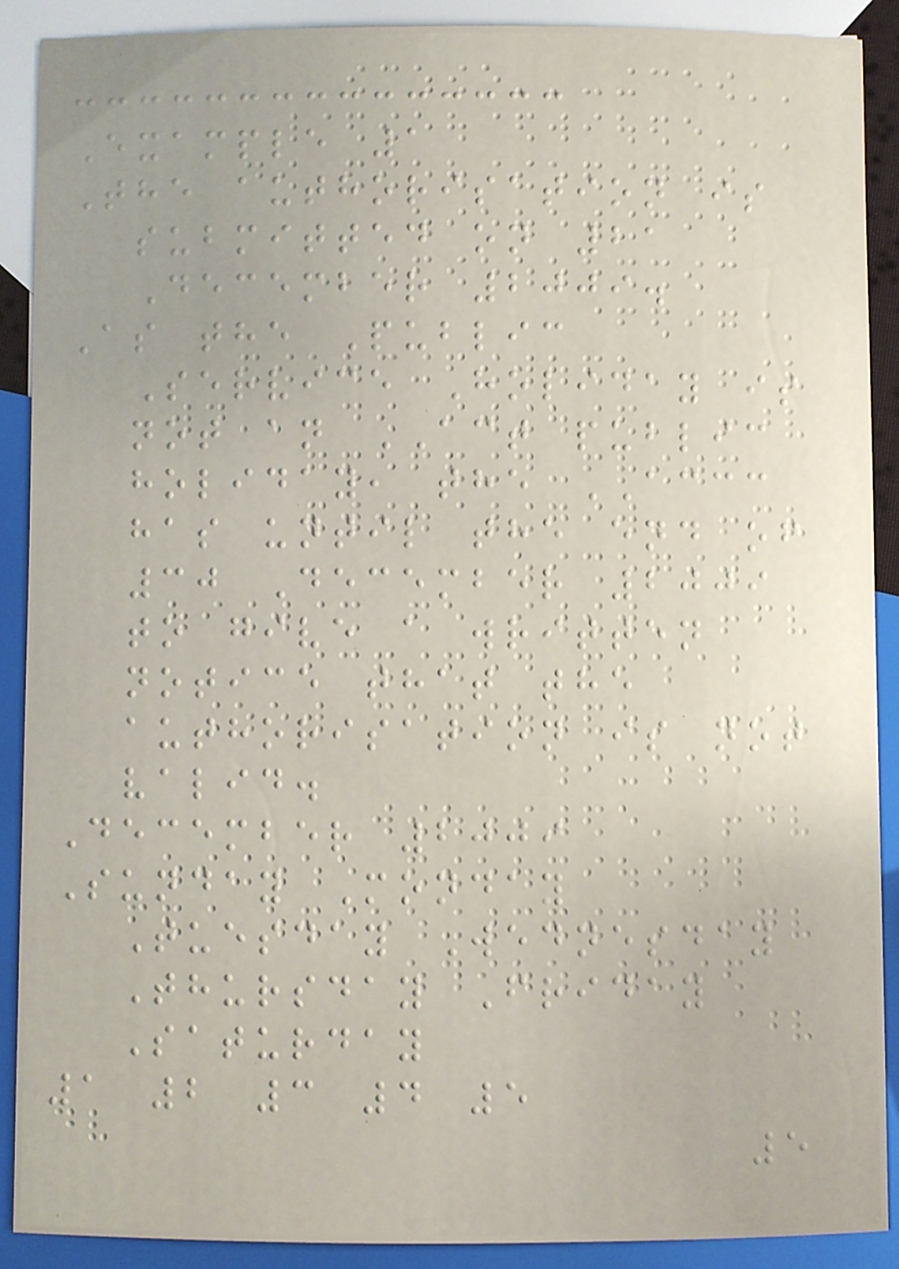Example 1
The authorisation is
submitted on 21
December 2009.
As the Public
Service Holiday is
not an ACT public
holiday, the ACCC
has until the end of
30 December 2009
to give a written
notice that the
authorisation is not
valid.
December 2009
Sunday Monday
Tuesday Wednesday
Thursday Friday
Saturday
1 2 3 4 5
5
